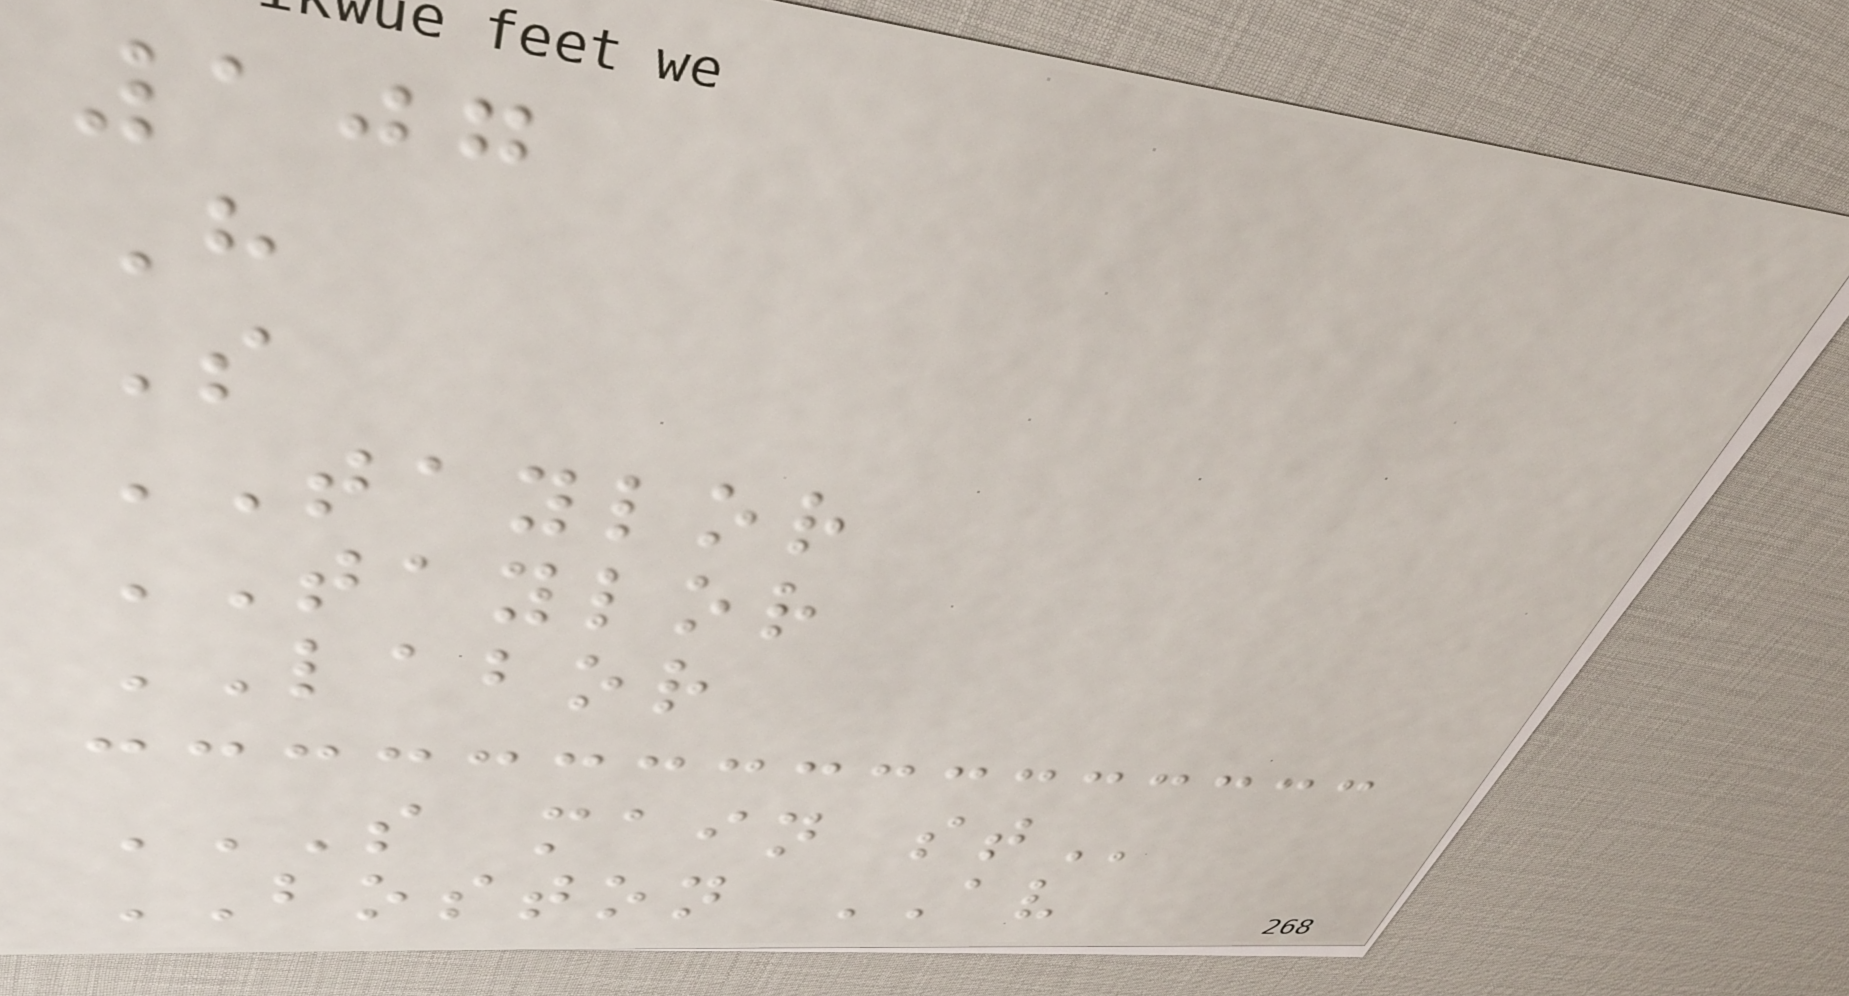107
H
S
TAYLOR
TAYLOR
LABOR
S MAIN ST
BOSTON AV
